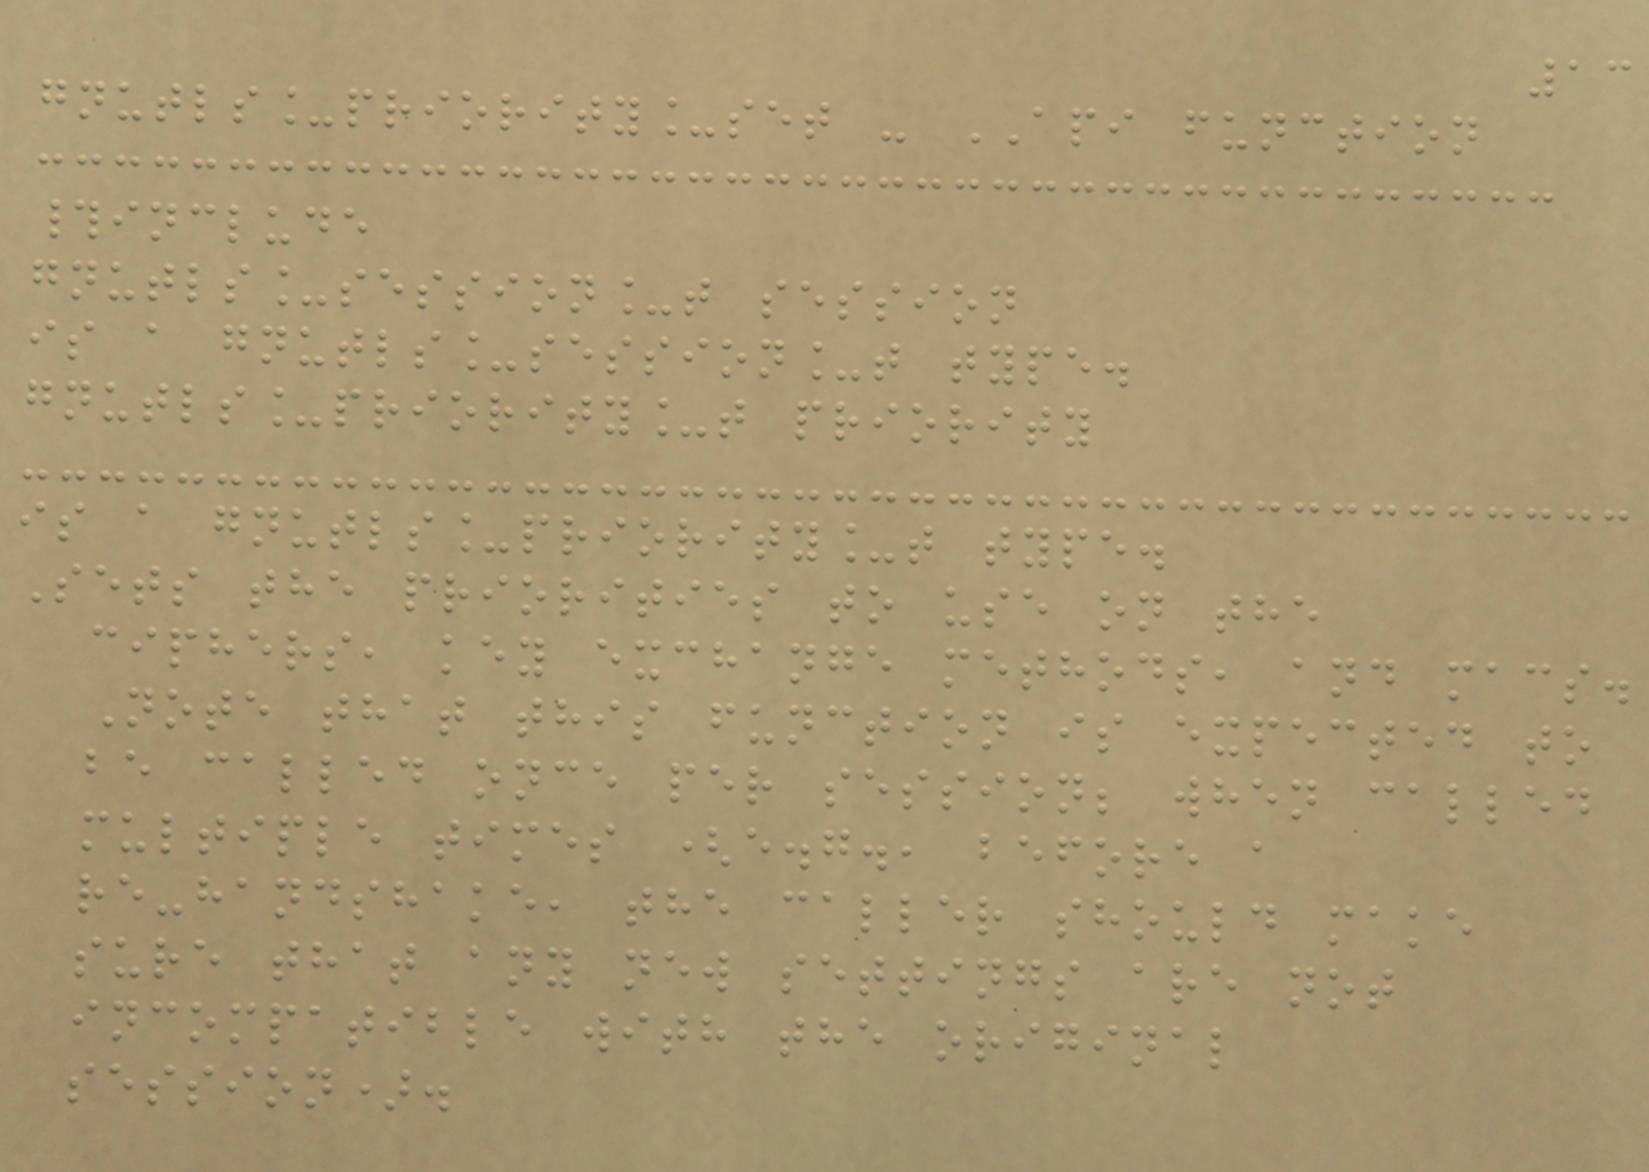13
gnutls_priority_set - API function
#include
gnutls_session_t session
is a gnutls_session_t type.
gnutls_priority_t priority
is a gnutls_priority_t type.
Sets the priorities to use on the
ciphers, key exchange methods, and macs.
Note that this function is expected to
be called once per session; when called
multiple times (e.g., before a
re-handshake, the caller should make
sure that any new settings are not
incompatible with the original
session).
